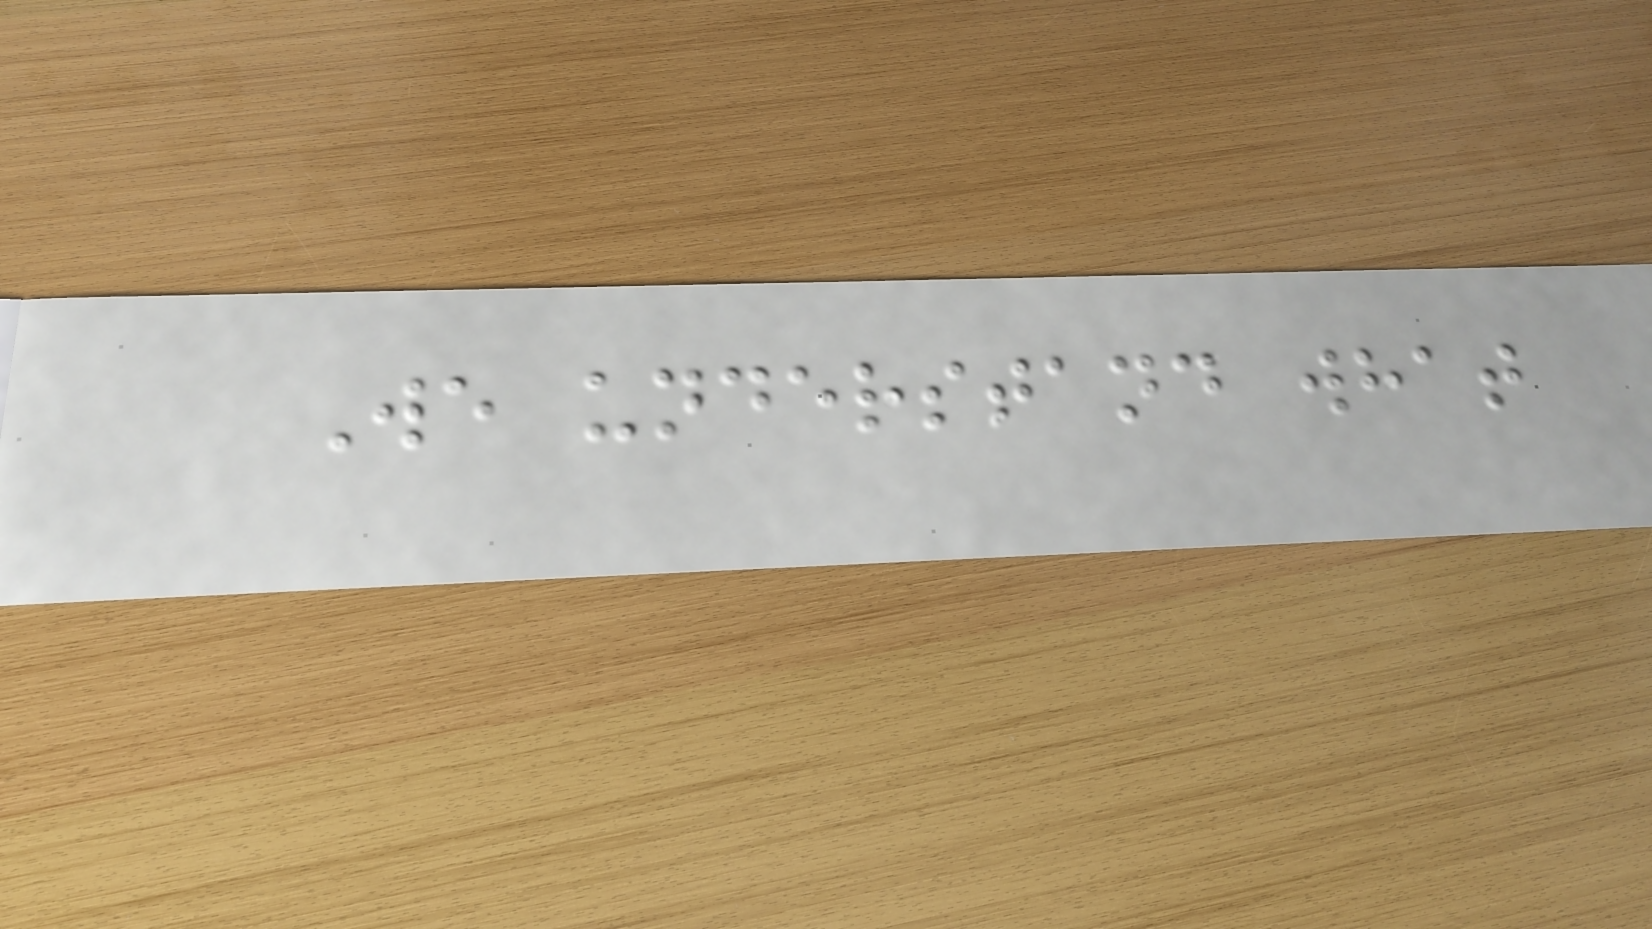We understand what
